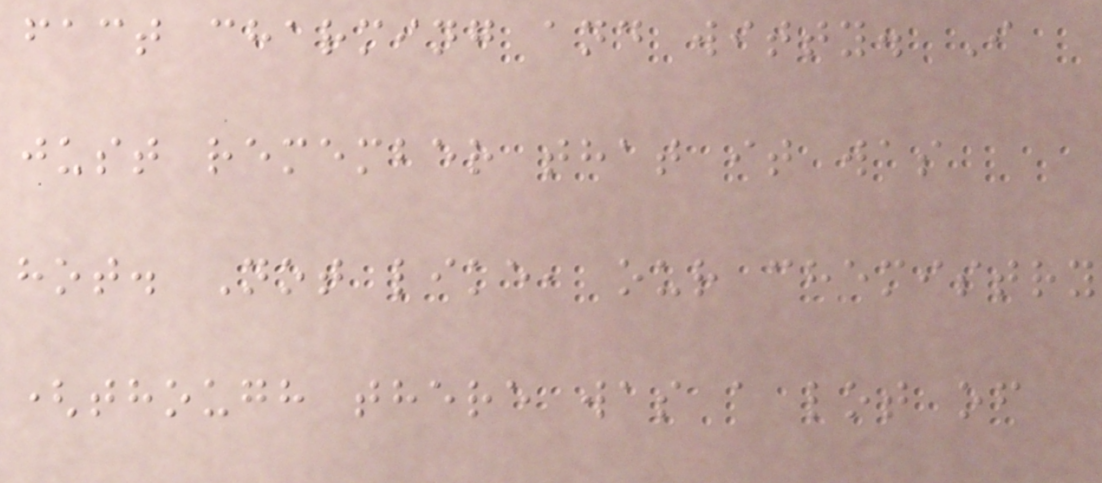fact charming and witty. I
just remember that it was
hot. Not like, our chemistry
(though there was a lot of
